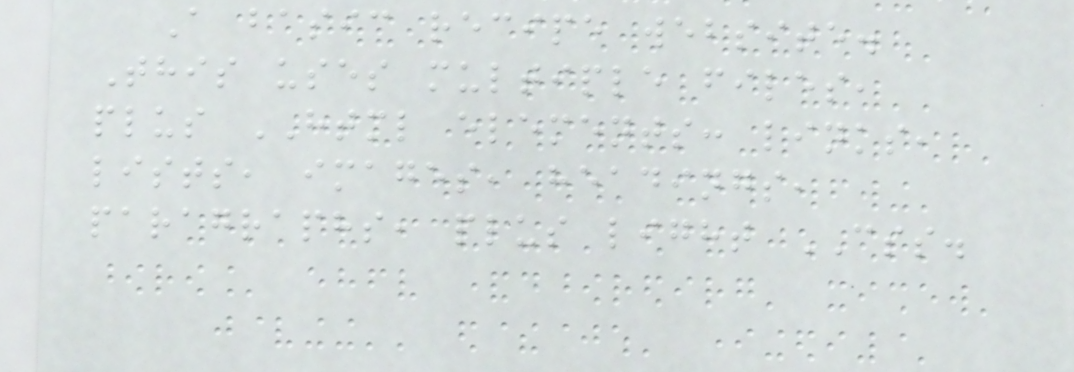A basic recipe website.
This uses multiple files,
plus HTML elements: links,
lists, images, headings,
paragraphs, plus light CSS.
